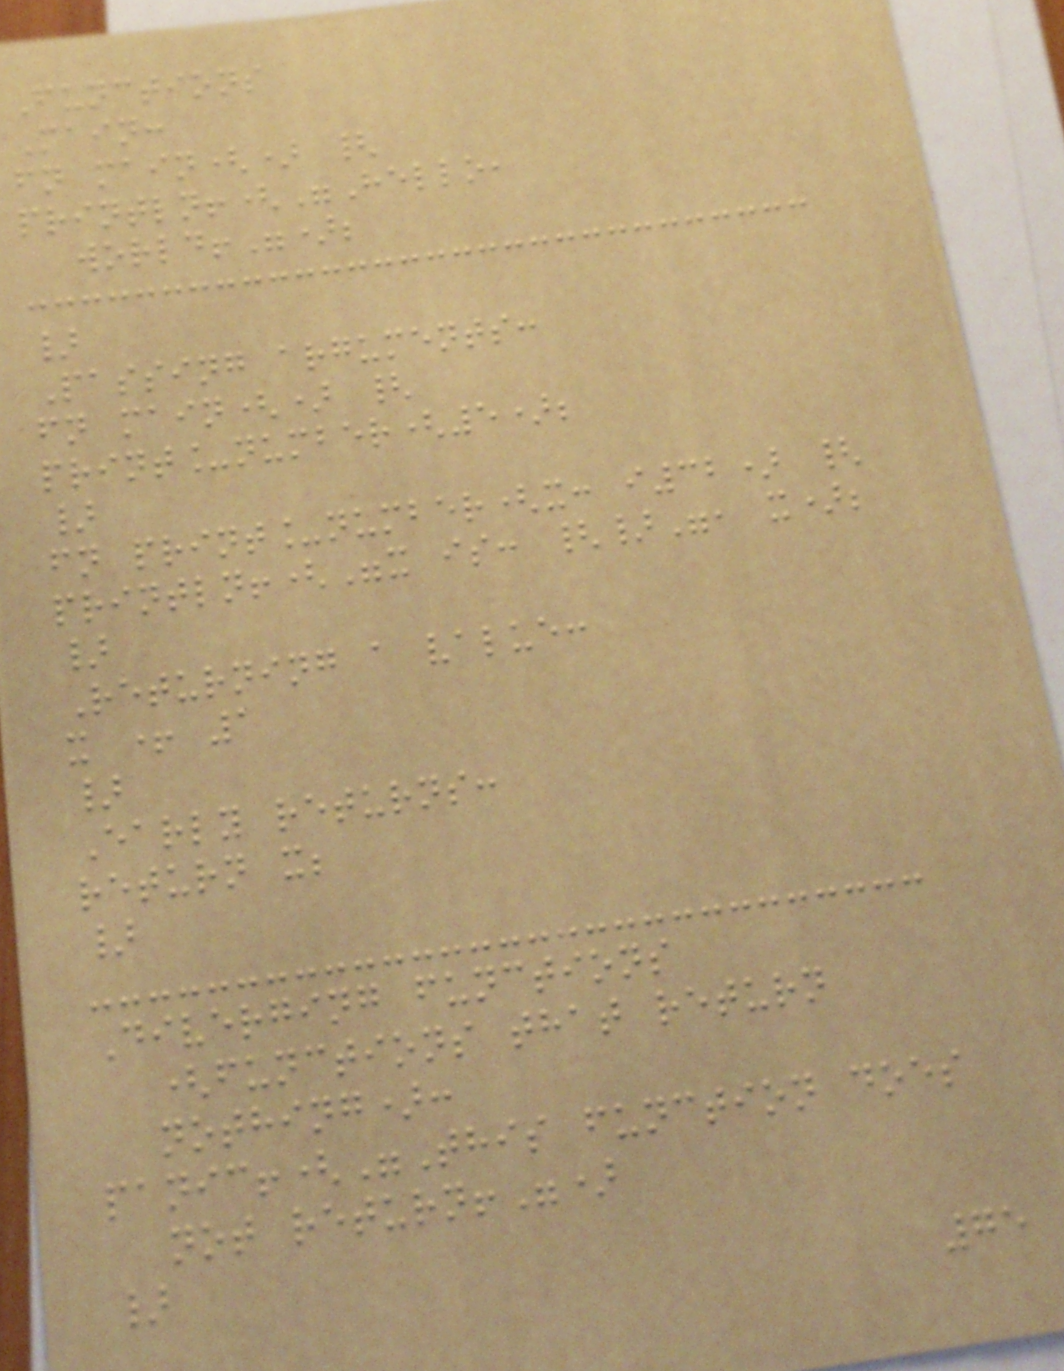Functions
Main:
fn main() {
println!("Hello,
world!");
}
Passing arguments:
fn main() {
print_number(5);
}
fn print_number(x: i32) {
println!("x is: {}", x);
}
Returning a value:
x + 1
}
Early returns:
return x;
}
Diverging functions
(functions that return
nothing):
panic!("This function does
not return!")
}
75
